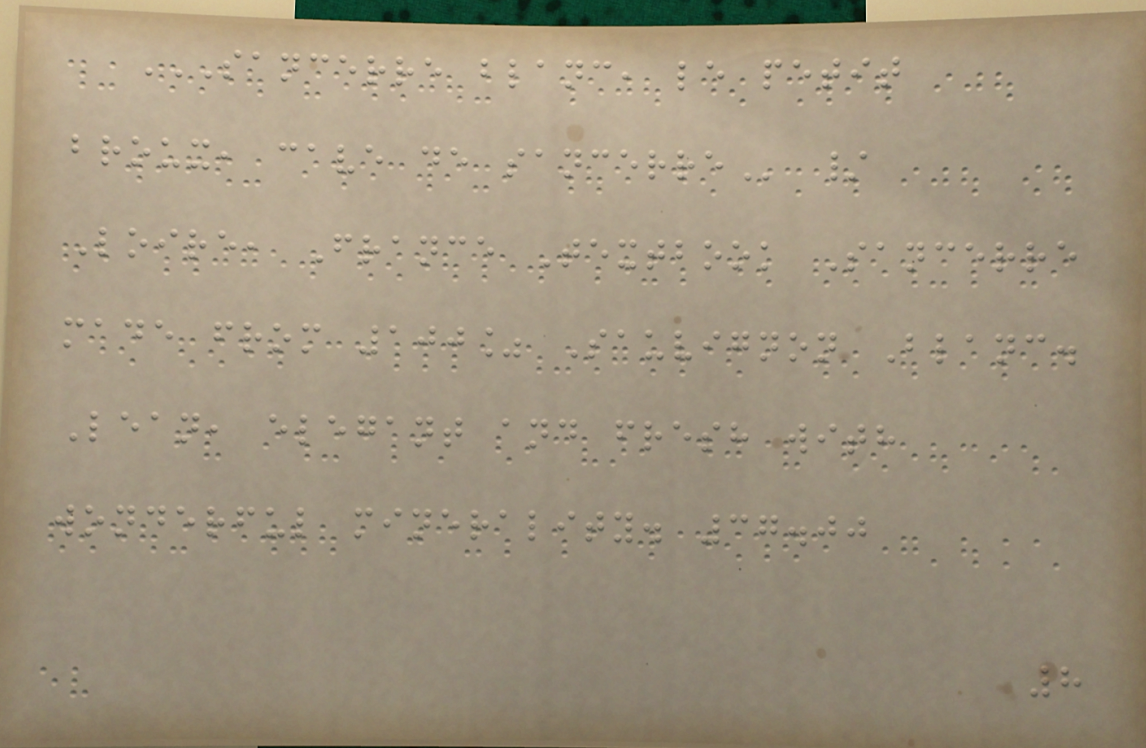SANCERRE BLANC, LE PETIT
BROUX, CAVE DE SANCERRE /
Loire, France Textbook Sancerre
made from 100% Sauvignon Blanc.
Lean, elegant and fresh with
wonderful minerality. 37.00
8
